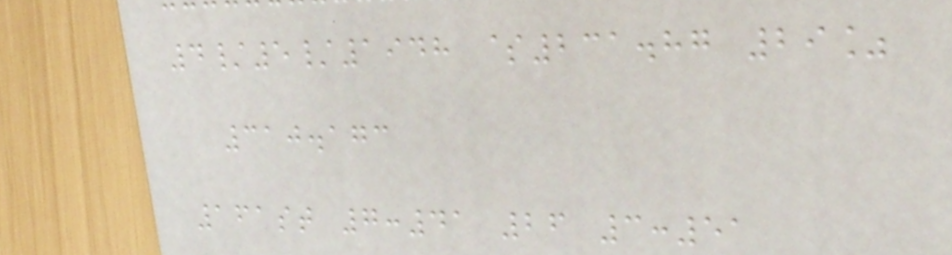4/5/1948 $231.87 29%
310.173
161st 7:41 26 3:51
